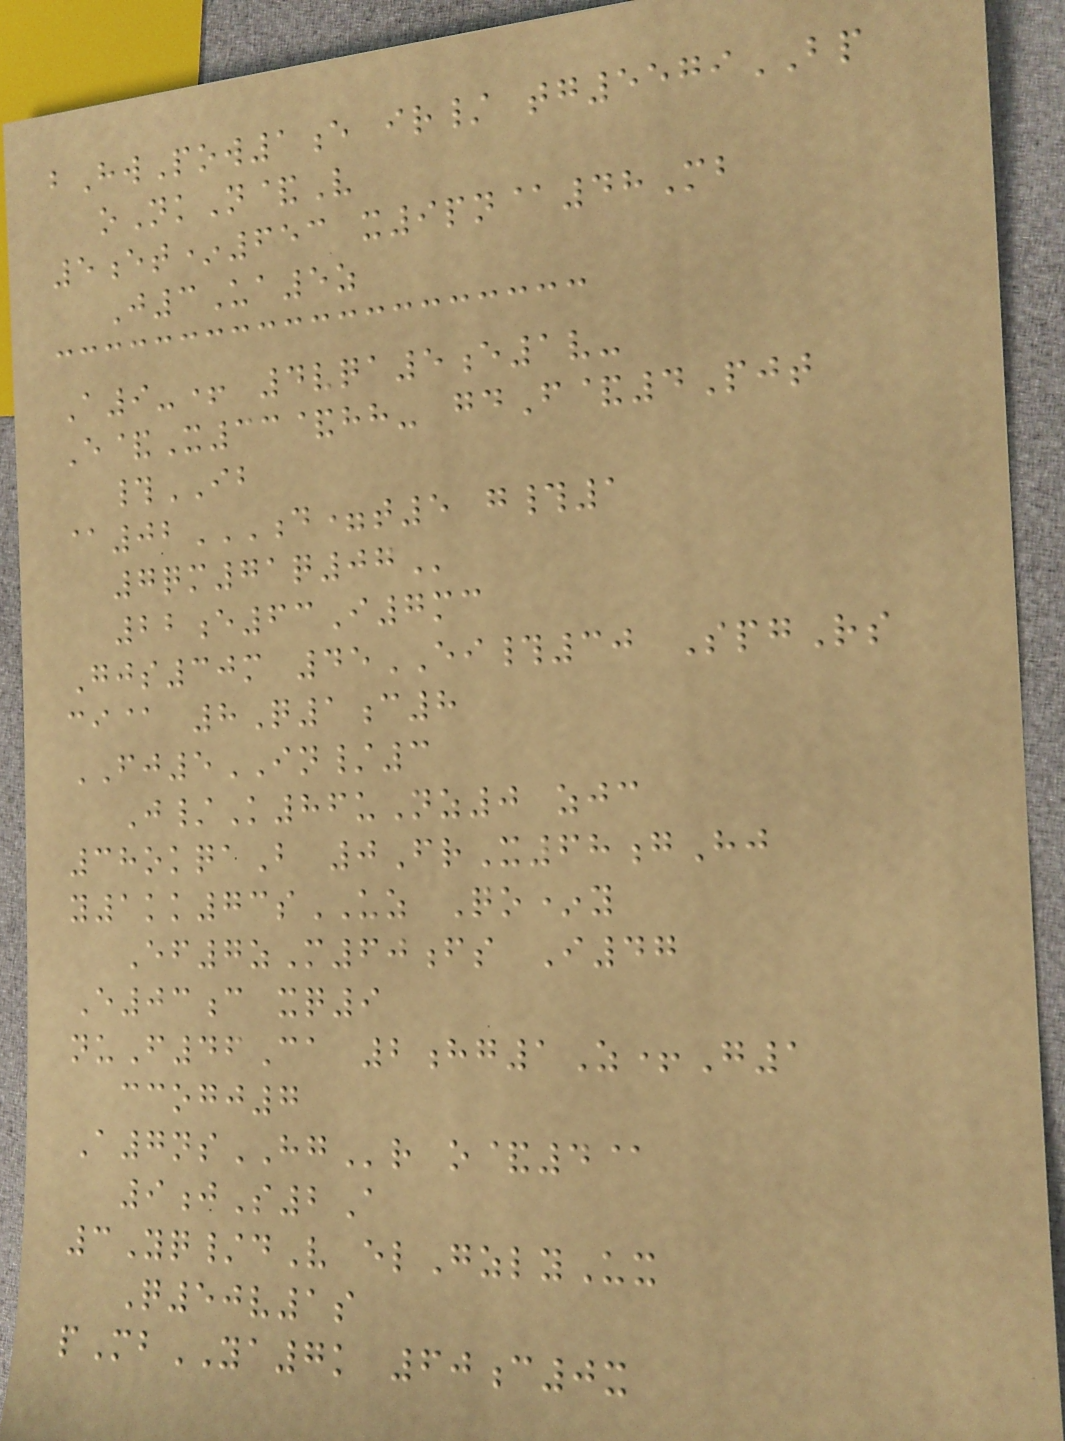bHwPow1e ir/ tg5579BP
oNkN&V
5et*653 x9pn@48Mb
J3Ua5z
A9-+ 4vqa5e1v-
E&X33&hh- gdF&4Pjt
#IB
@02D=T5 G#1
7QM71Q07
22e63I7mc
Gjs30m 45EI#30 SpgRs
ci@ 8Q1c8
FJ5IN/3
J/K86uNz0 zjc
38okqaB 0FrX68gHj
y1kk73sUZ Qo*y
Ef7zM60fs I47
E03c xq9
nuF46Ca 2hg1Z+G1
ccogj7
A7nsHGr o&4@
9jS2A
3Yq/dV elGzlyUx
Q50v1s
pMbYA7k 60c0x
